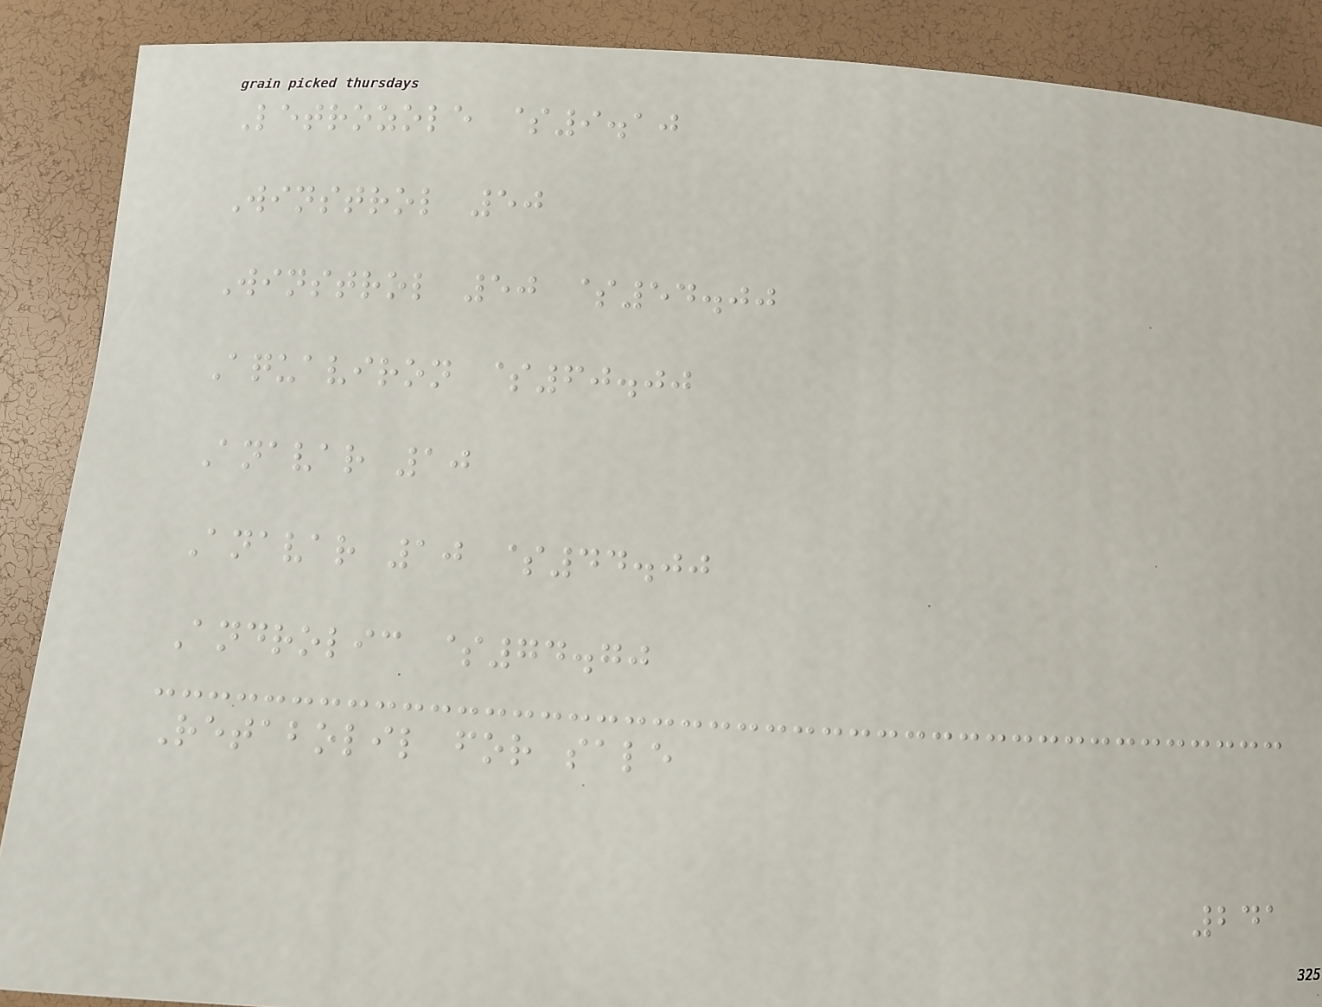Letrozole $9.10
Winstrol 50
Winstrol 50 $54.00
Aquaviron $60.00
Anavar 10
Anavar 10 $44.00
Androlic $74.70
Retabolil for sale
241
